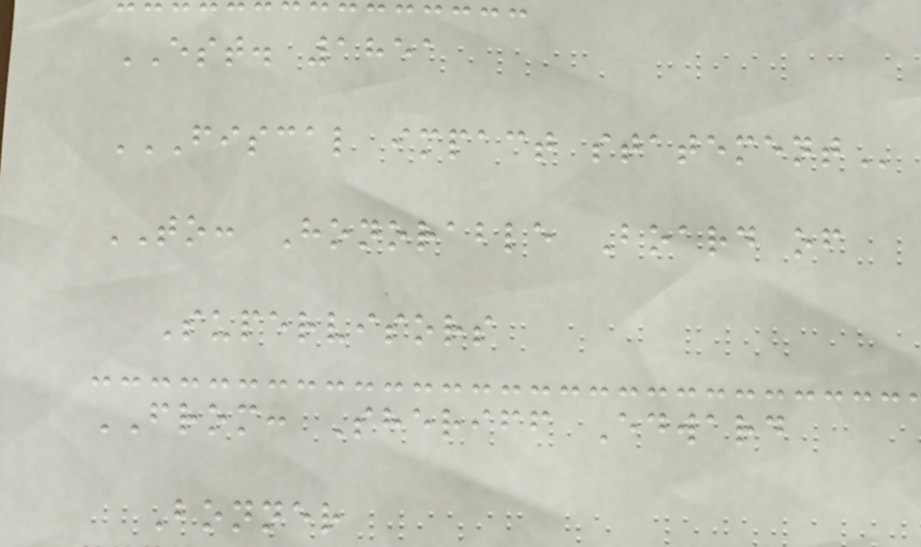EST. 1851
FISCAL IMPACT STATEMENT
TO: Honorable Board of
Supervisors
FROM: Sheriff Edward
Bonner
